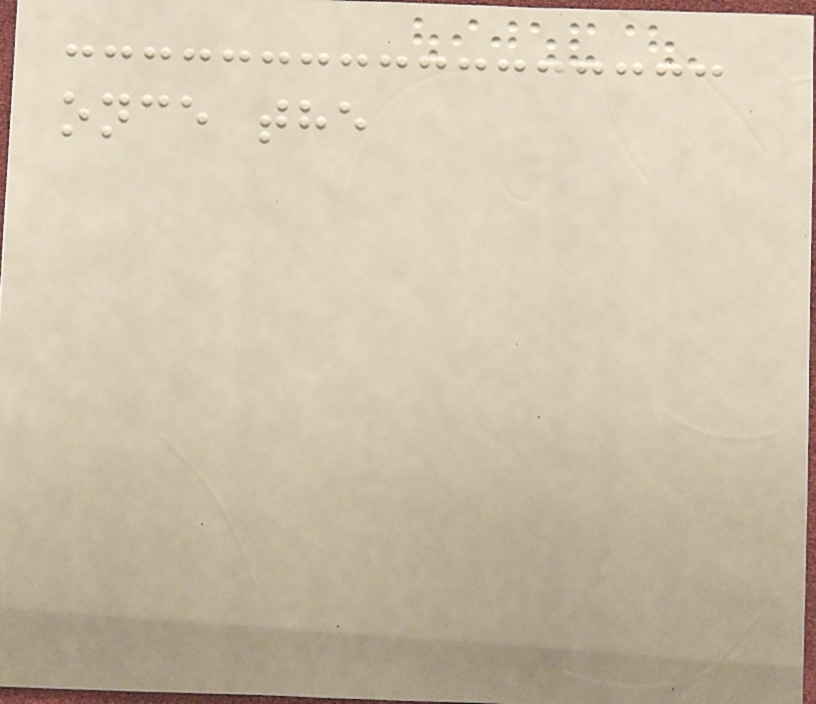once the
